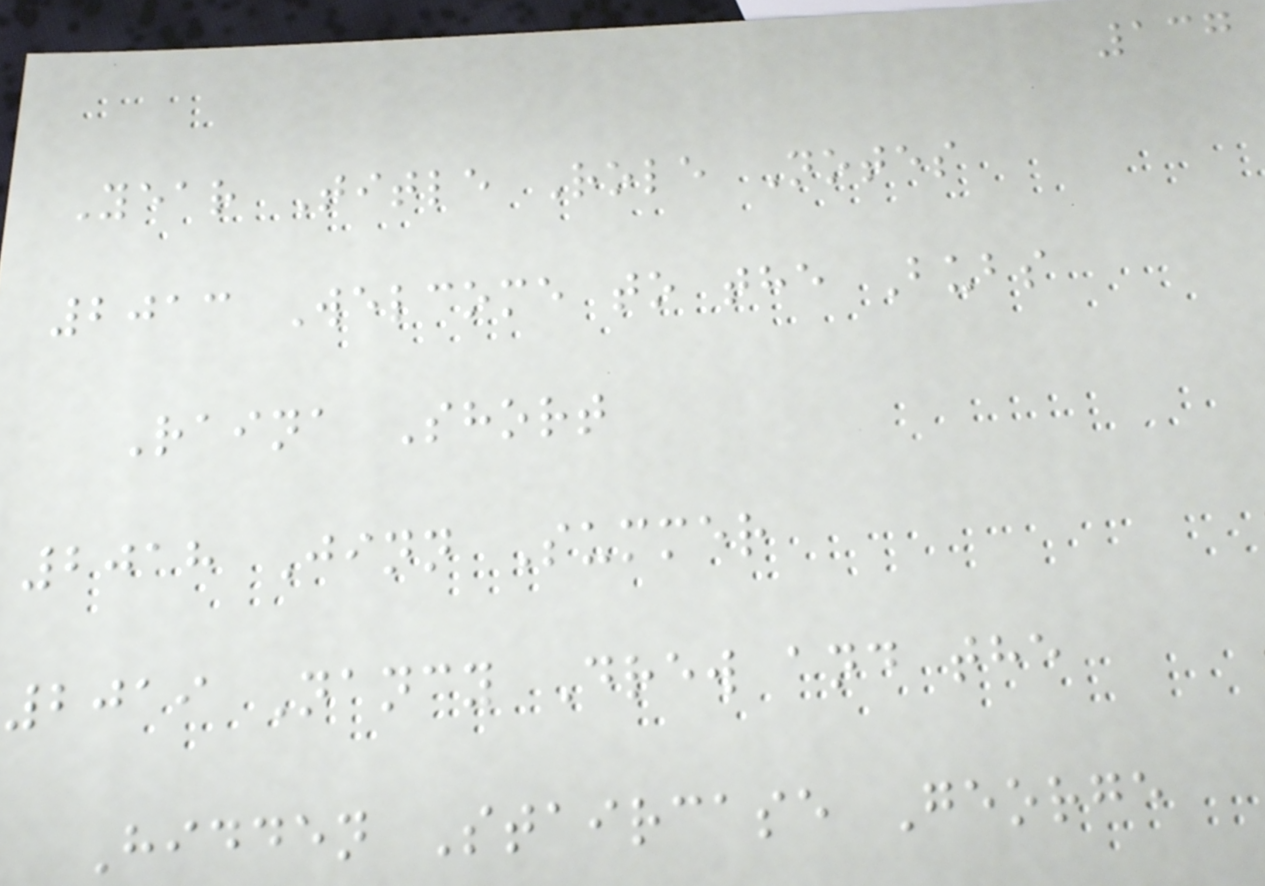137
Year Title Role Notes
2013 Welcome to the Bubs
Raina Short
2018 Jinn Summer
2019 Nancy Drew and the
Hidden Staircase George
